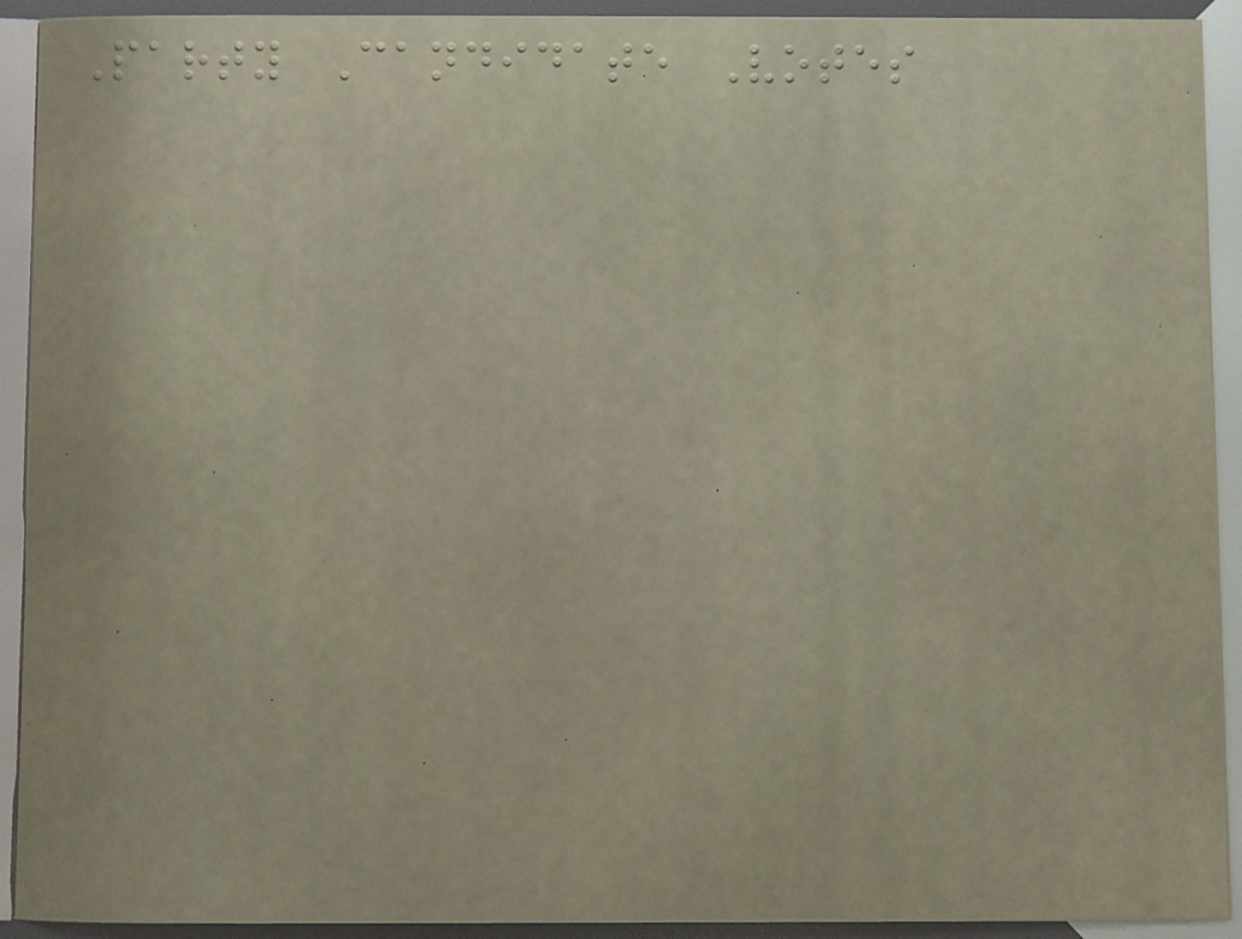Party Candidate Votes
